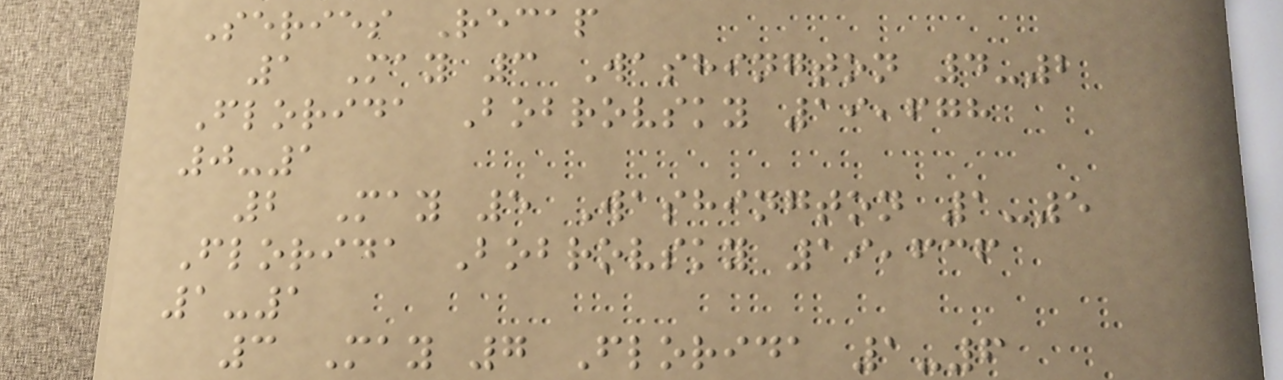Series Recap
1 May 3 Washington 4-2
Florida Bobrovsky 19,678
0-1
2 May 5 Washington 1-5
Florida Bobrovsky 19,636
1-1
3 May 7 Florida 1-6
